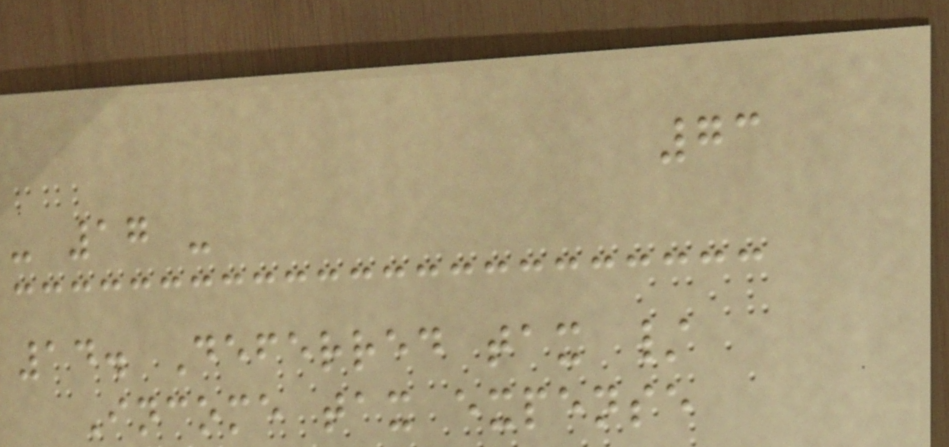73
- 17 -
14. Deferred tax /
Income tax expense
